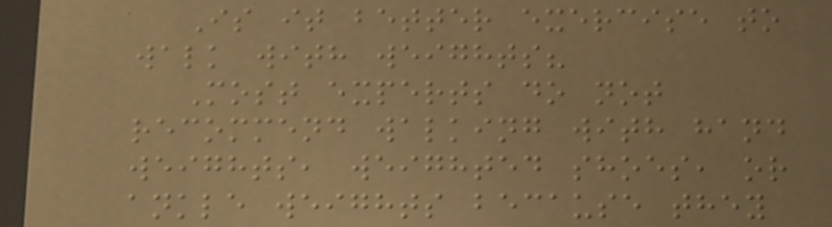Is it better exercise to
walk with weights?
Most experts do not
recommend walking with hand
weights, weighted shoes, or
ankle weights because they
